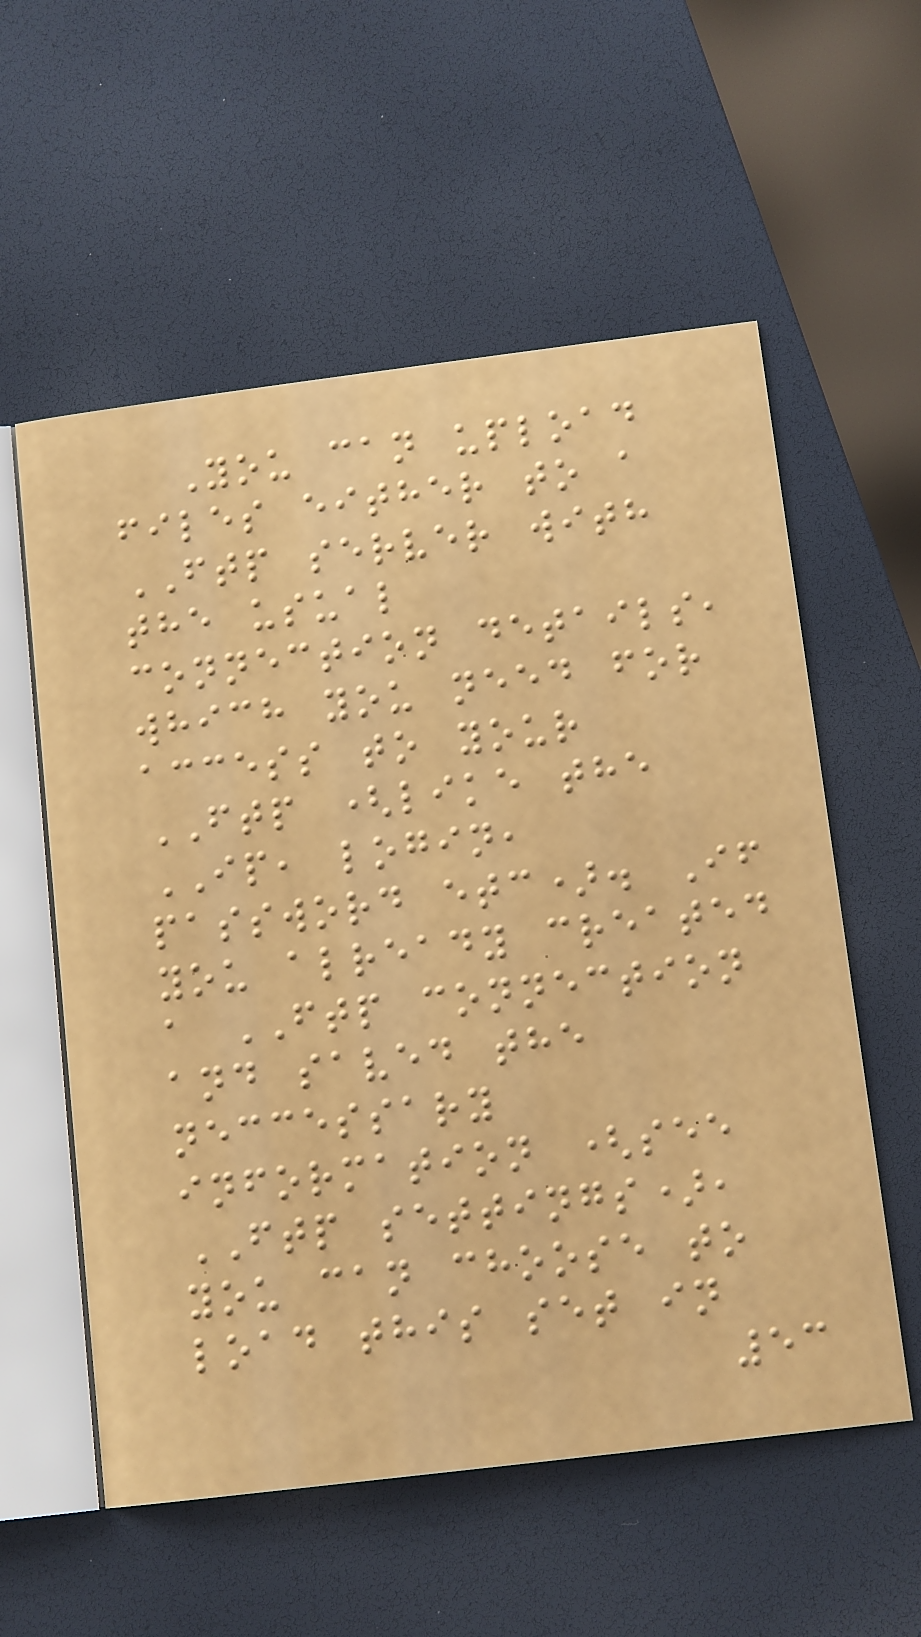You can upload
files either to a
FTP server with
the usual
connection details,
which you need for
access to your
FTP (like the
IP, login,
password etc). If
you already created
a FTP connection
and saved the
neccessary
information (see
FTP settings),
you can choose to
load this set in
53
